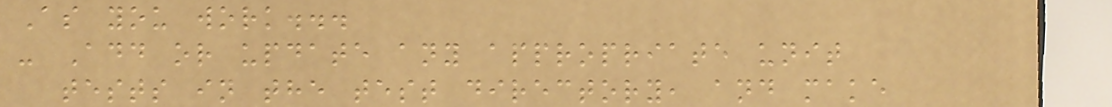As you work...
- Add or update any appropriate unit
tests in the test directory, and make
